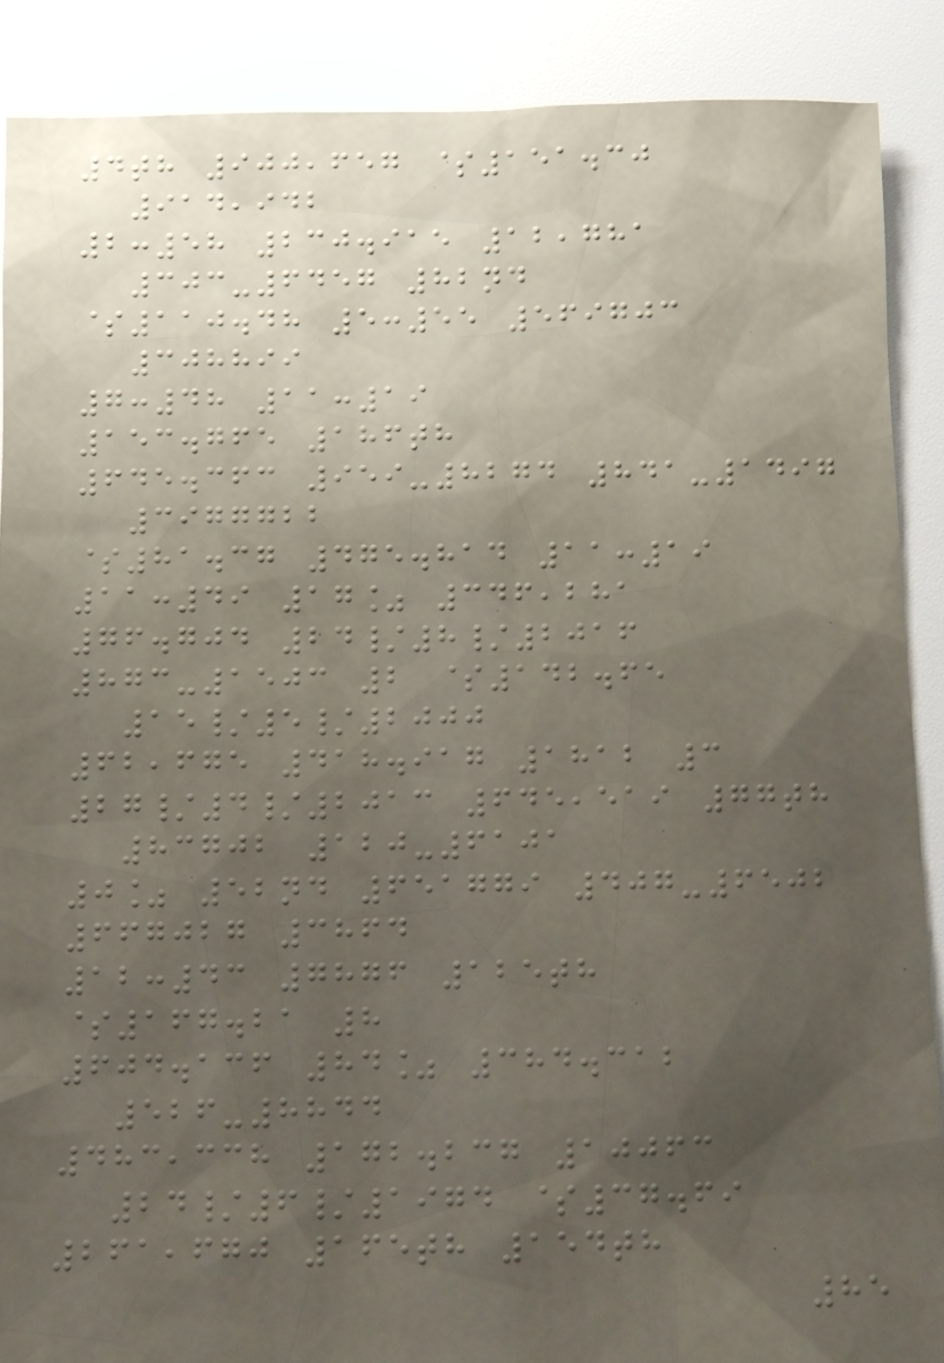4th 900,657 $151.30
914,942
2:58 230.915 12,781
303-6457 82nd
$110.48 5:55 569703
308899
7:48 11:19
153.765 186th
645.363 959-8274 841-1497
3977722
$81.37 475.814 11:19
11:49 17% 346,281
76.704 24/8/2016
873-1503 2 $142.65
15/5/2000
62,675 418.917 1812 3
27/4/2013 645,519 77th
83702 120-6101
0% 52nd 651779 407-6502
667027 3864
12:43 7876 125th
$167.21 8
604.136 84% 384.312
526-8844
483,338 172.237 10063
24/6/1974 $37.69
261,670 165th 154th
85
